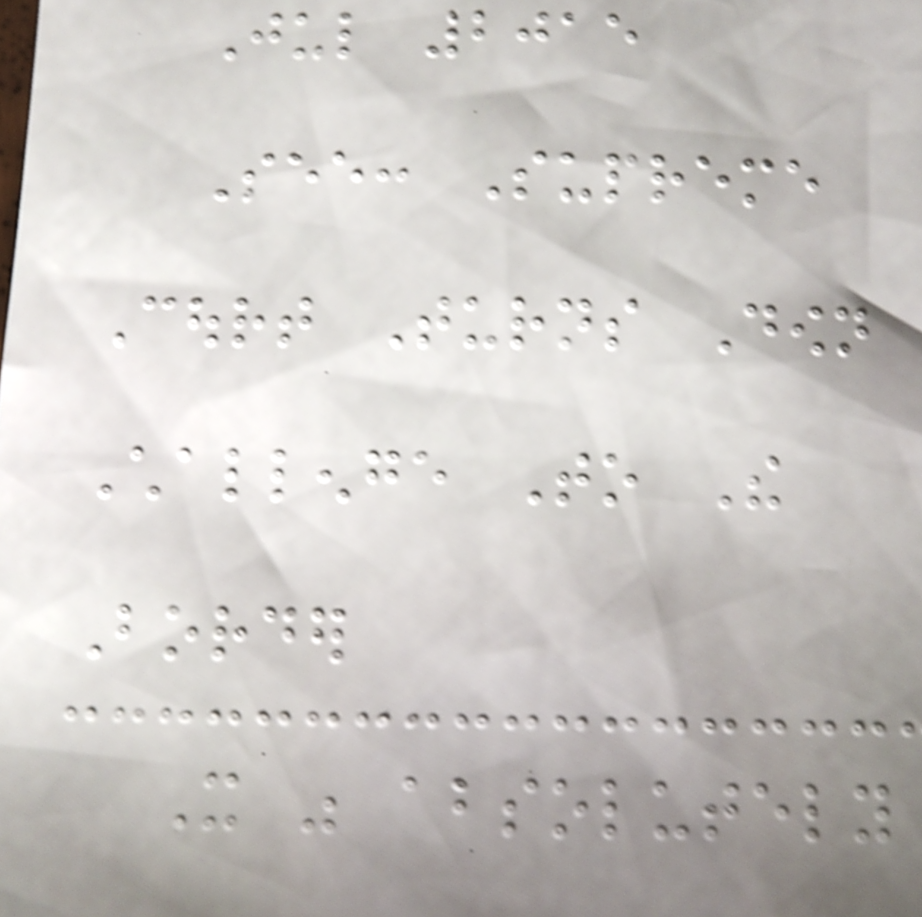Jul 2015
See: Supreme
Court Turns Down
Challenge To The
Border
It was absolutely
